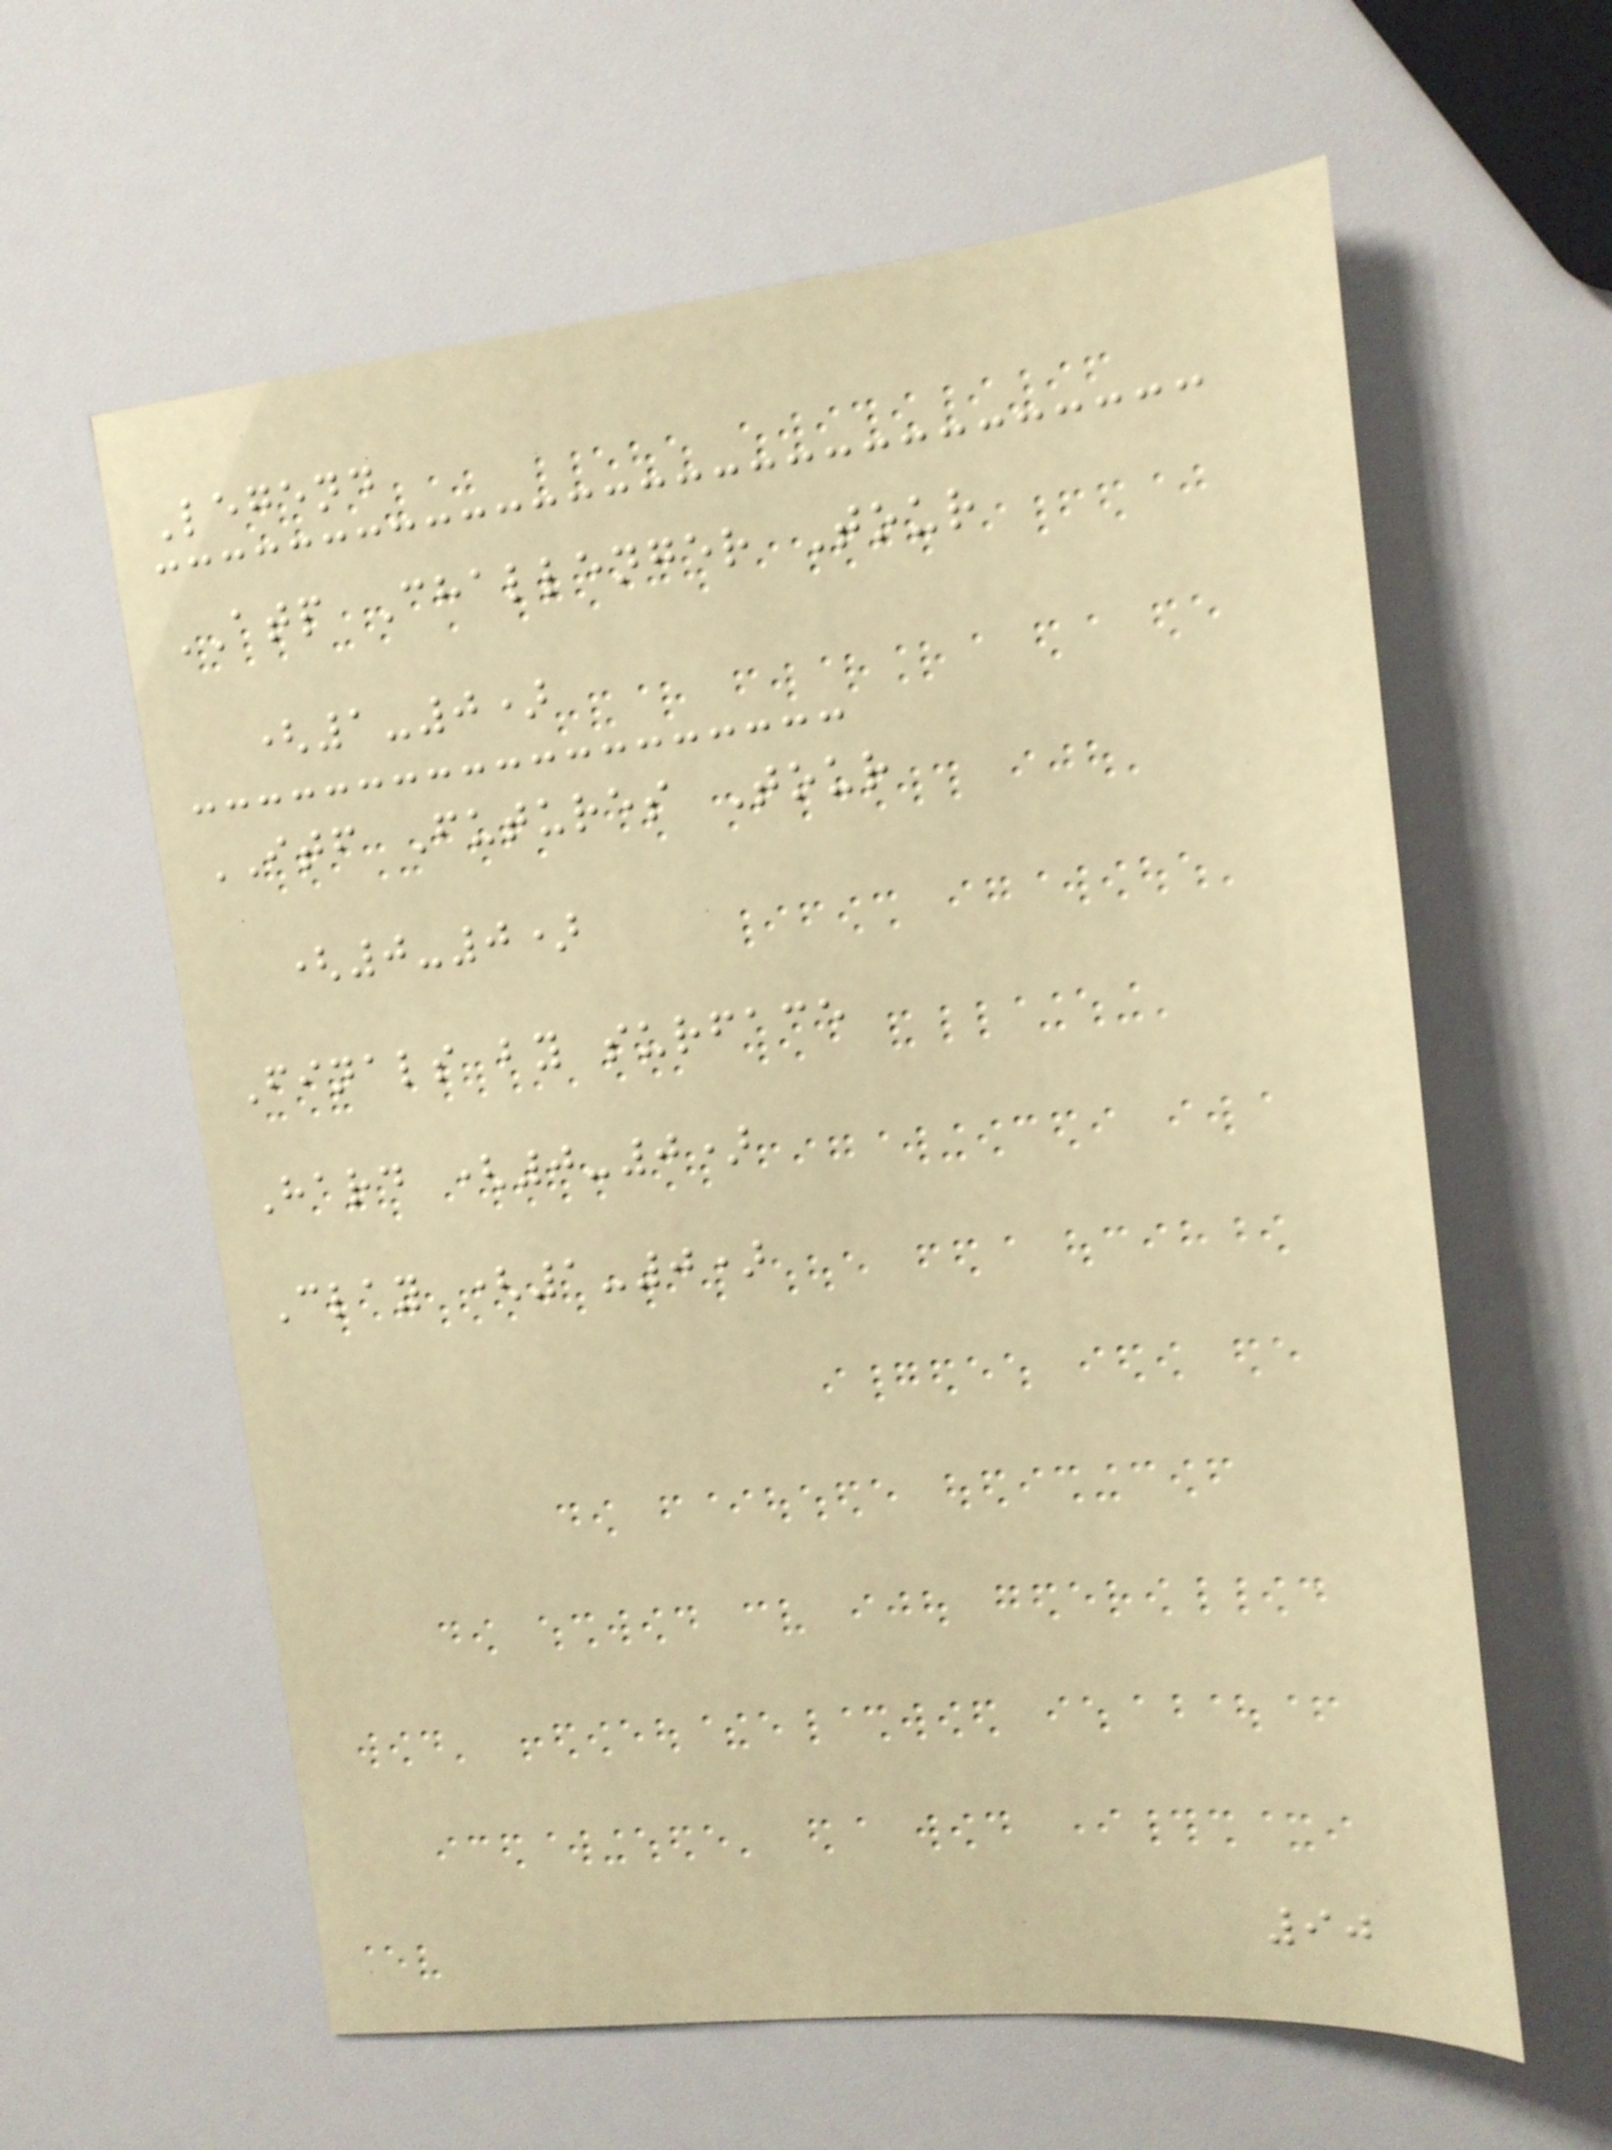Legend
ATP Challenger Tour
(1-0)
ITF Futures Tour
(0-0)
Finals by surface
Hard (0-0)
Clay (1-0)
90
